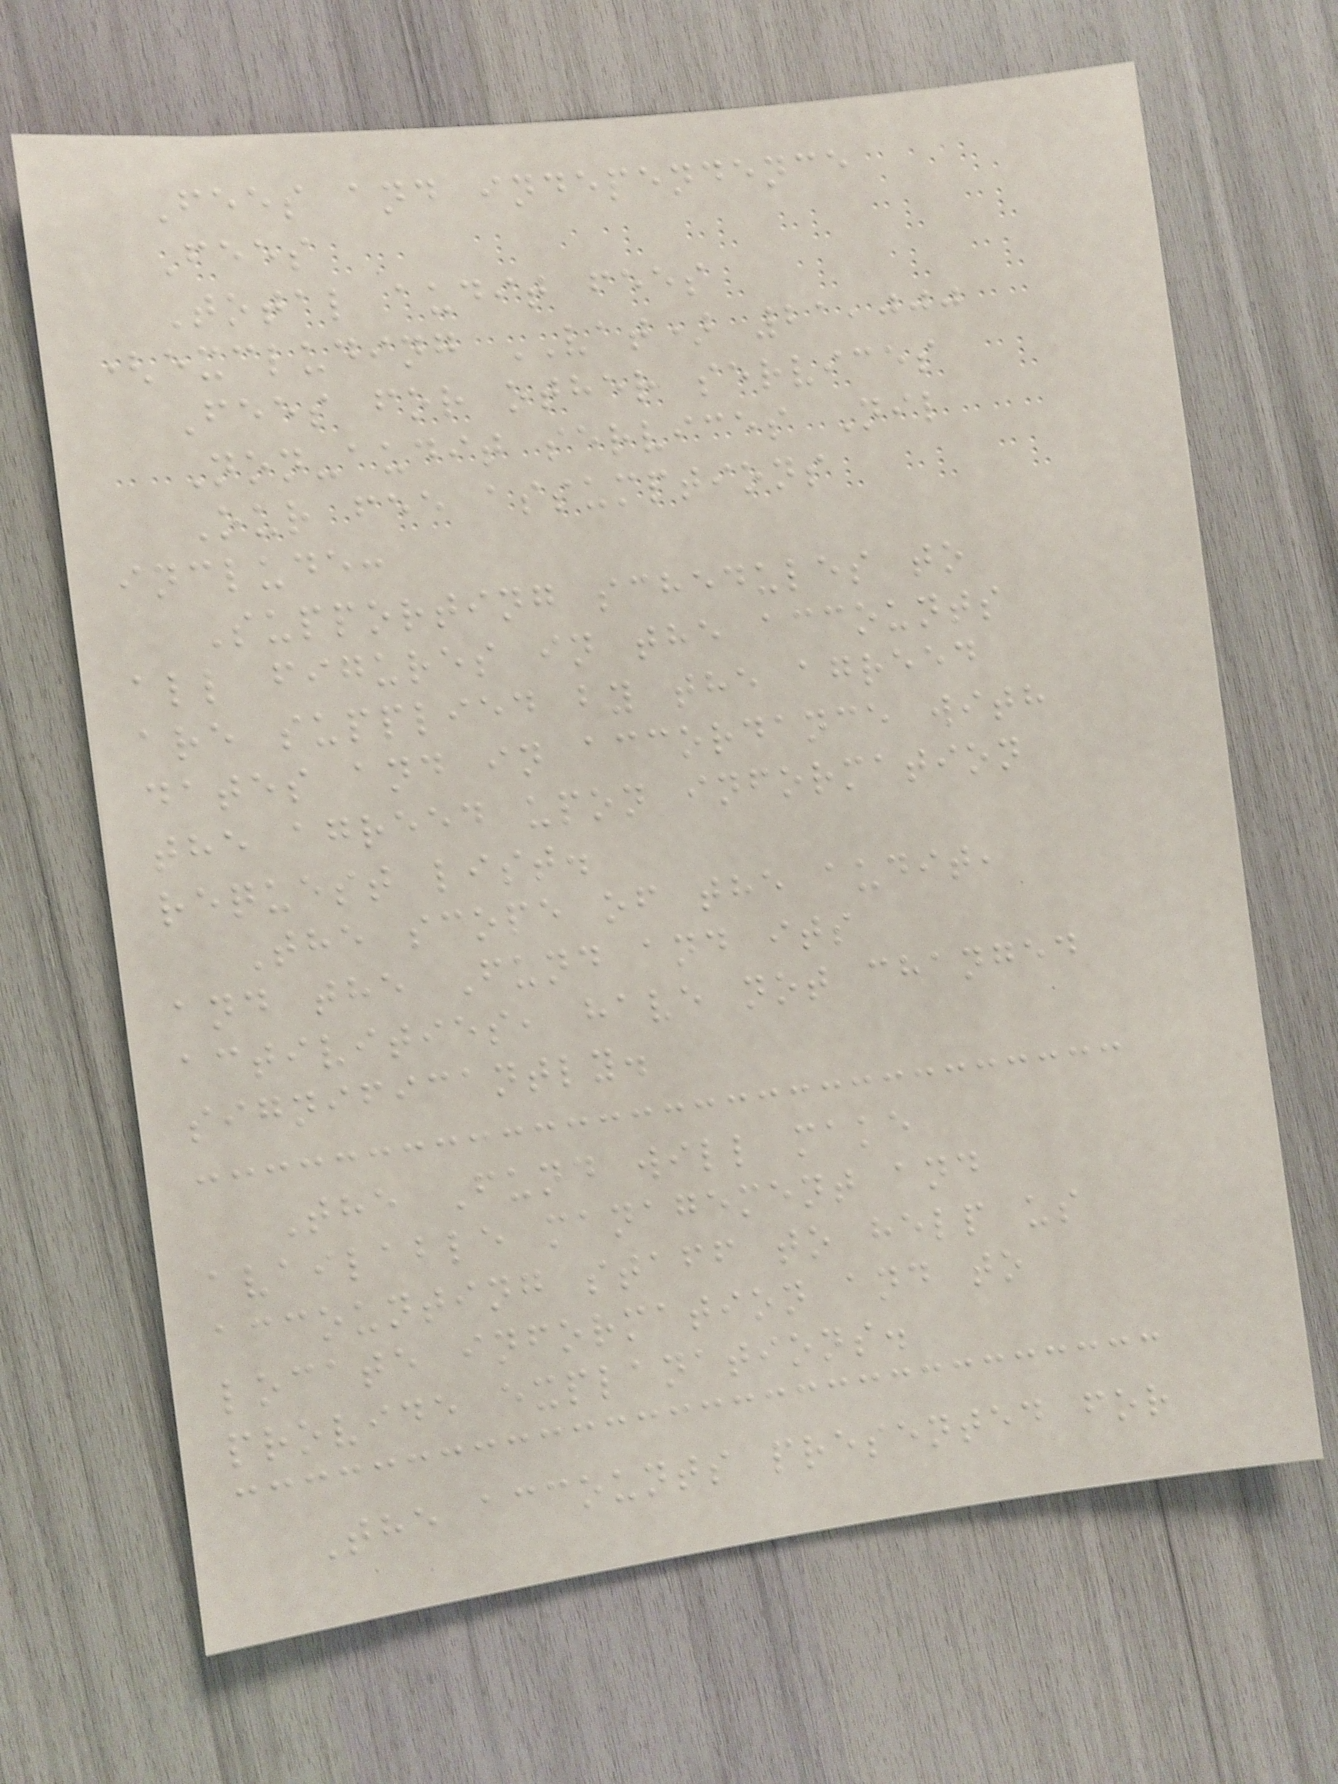Fees and independence
Fees
Total audit fees
(excluding VAT) 21,000
Fees for other services
Non-audit services Nil
Our fee assumptions
include:
Supporting schedules to
all figures in the accounts
are supplied by the agreed
dates and in accordance with
the agreed upon information
request list.
The scope of the audit,
and the Fund and its
activities, have not changed
significantly.
The Fund will make
available management and
accounting staff to help us
locate information and to
provide explanations.
The accounts presented for
